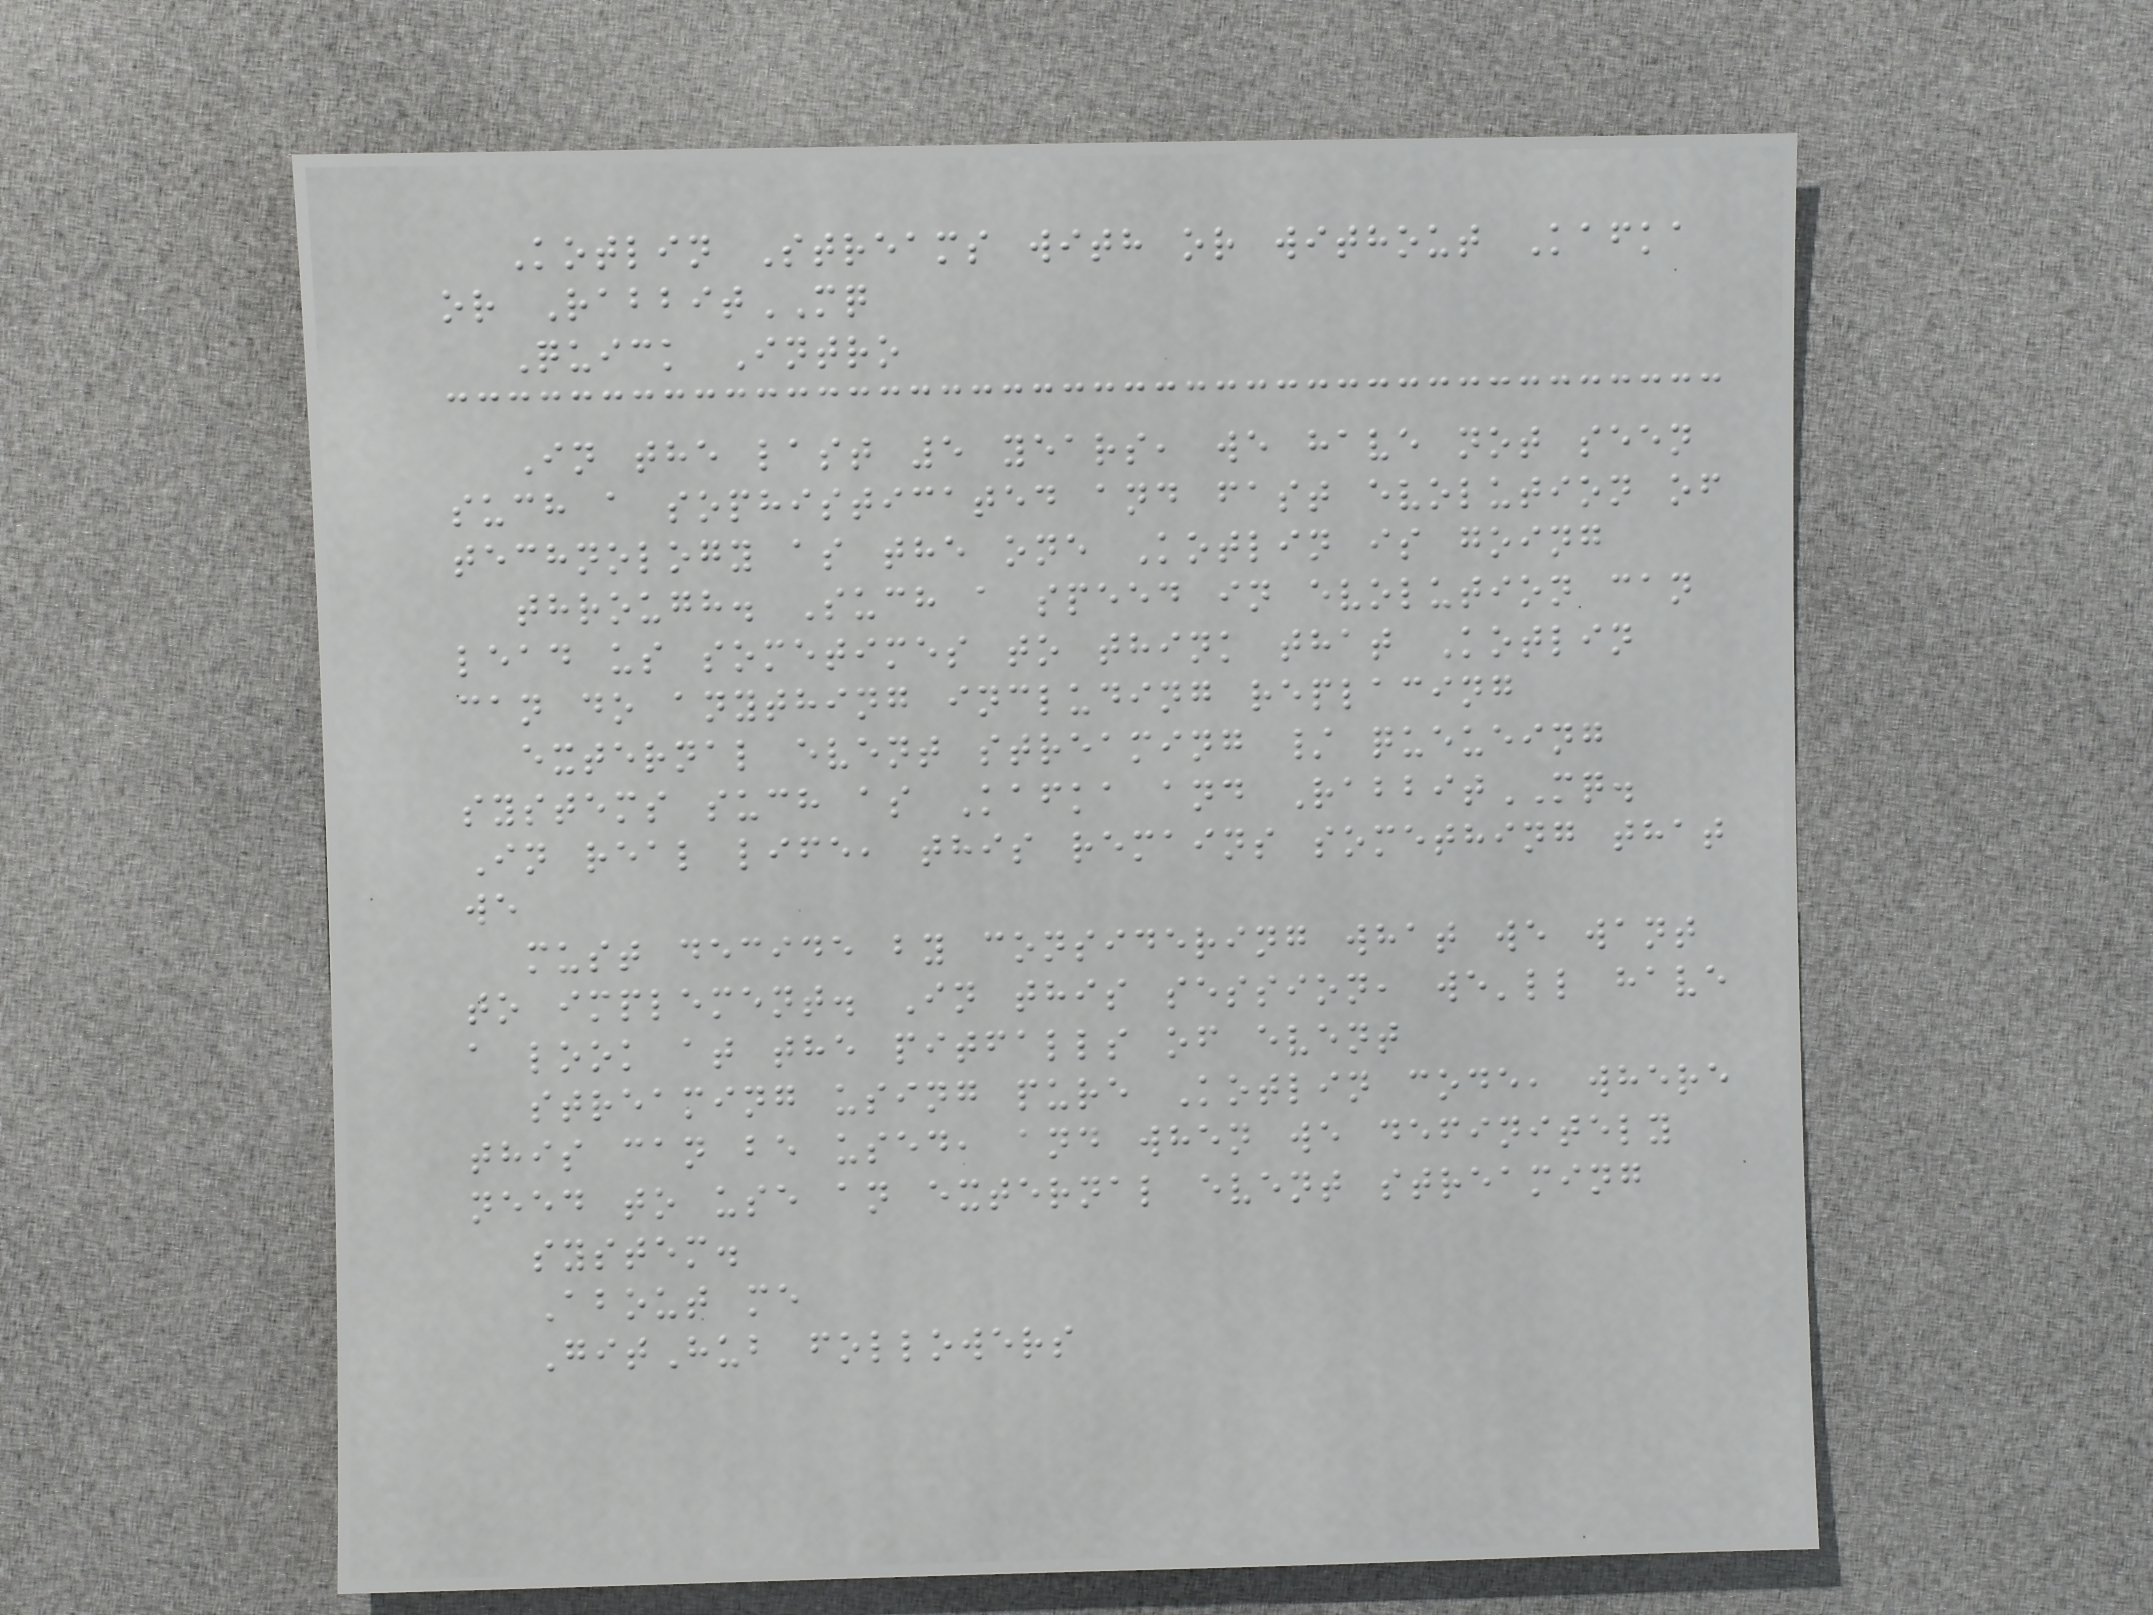Kotlin Streams with or without Kafka
or RabbitMQ
Quick Intro
In the last 5 years, we have not seen
such a sophisticated and fast evolution of
technology as the one Kotlin is going
through. Such a speed in evolution can
lead us sometimes to think that Kotlin
can do anything including replacing
external event streaming / queueing
systems such as Kafka and RabbitMQ.
In real life, this remains something that
we
must decide by considering what we want
to implement. In this session, we'll have
a look at the pitfalls of event
streaming using pure Kotlin code, where
this can be used, and when we definitely
need to use an external event streaming
system.
About me
GitHub followers
